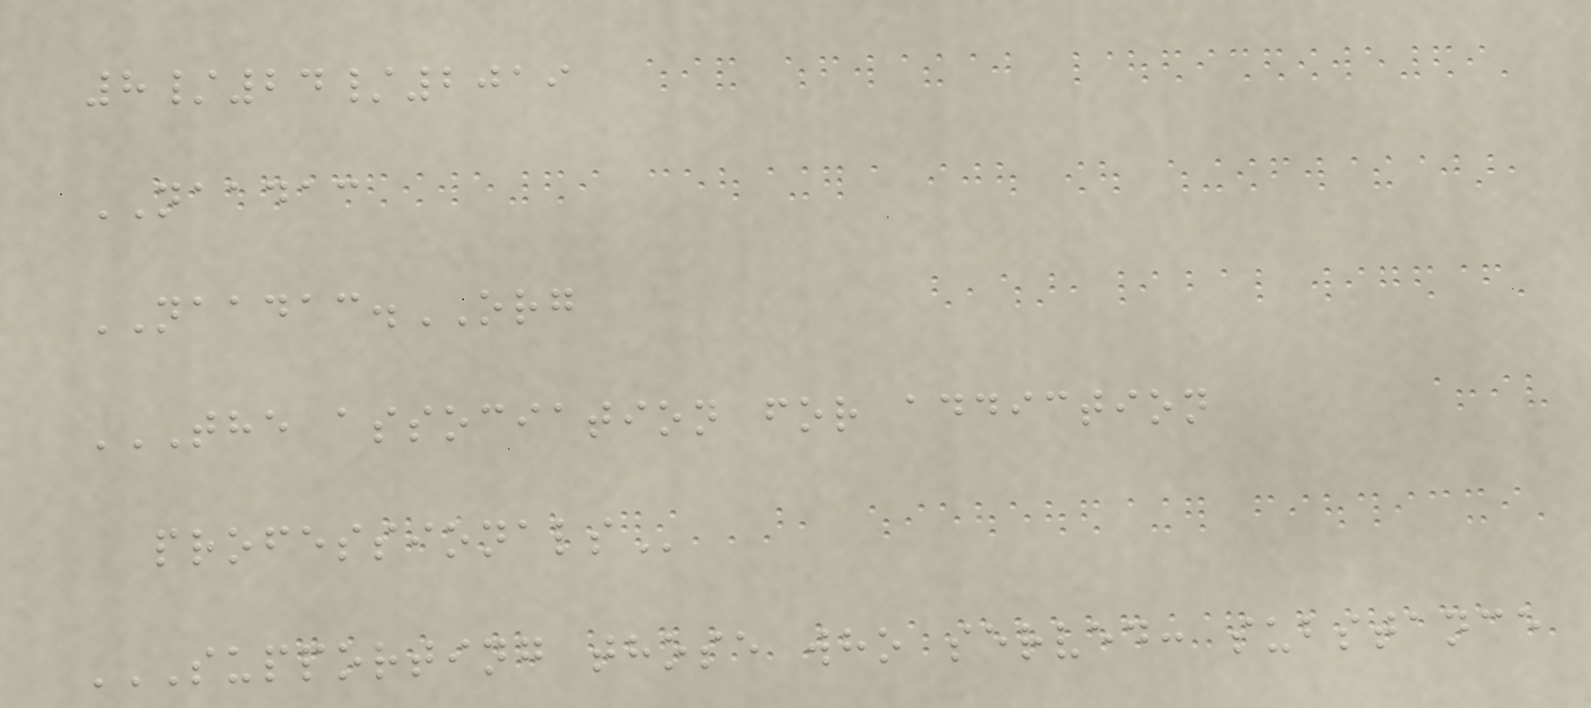8/24/2019
NAADAC
NAADAC.ORG
THE ASSOCIATION FOR ADDICTION
PROFESSIONALS
SUPPORTING THOSE WHO SERVED: SUBSTANCE
